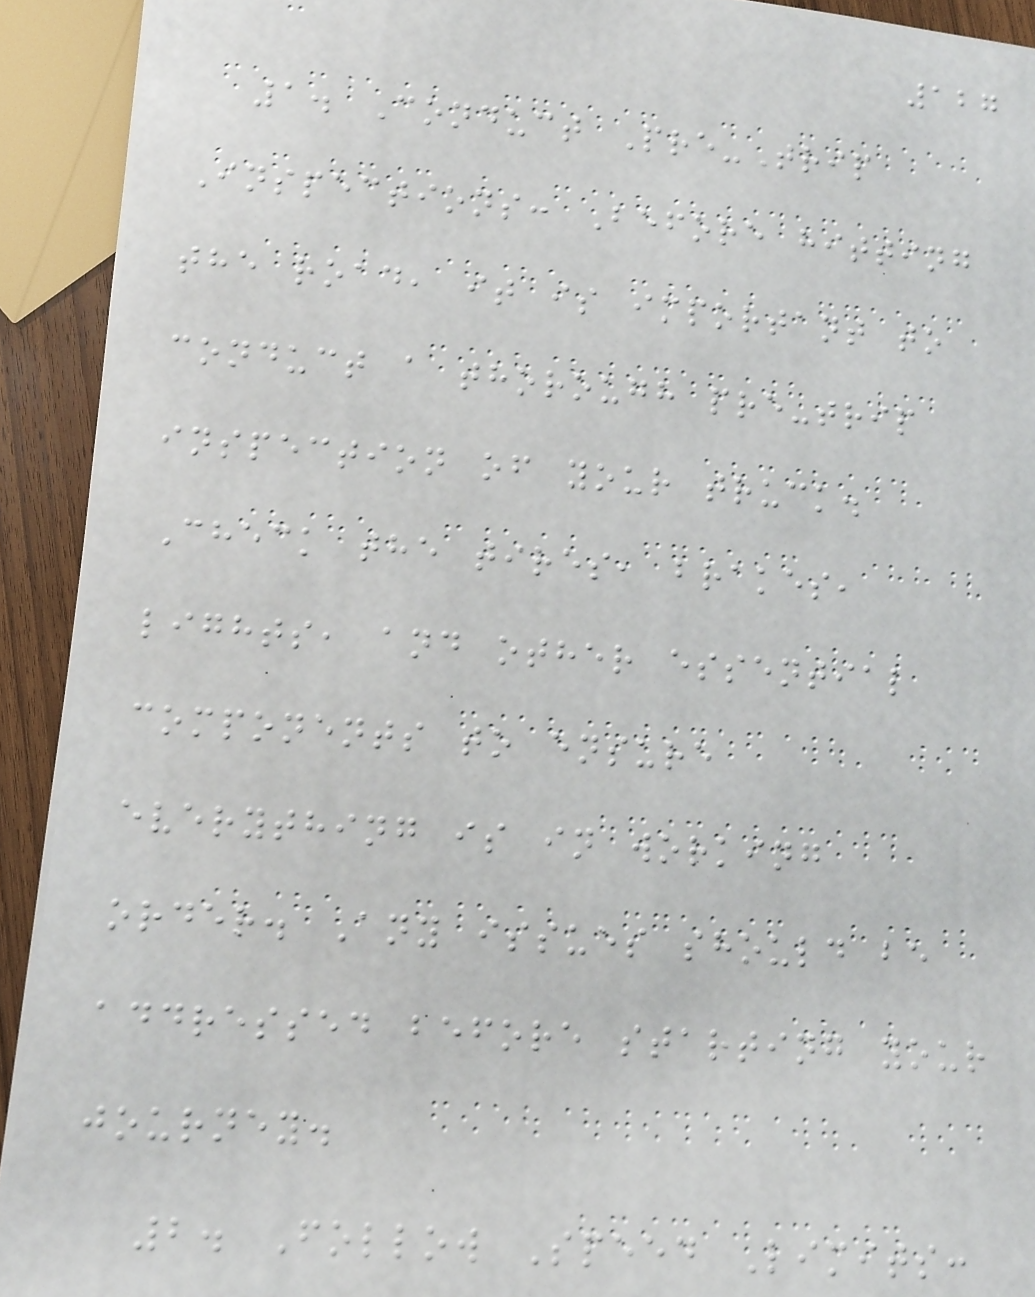127
1. Conduct Pre-Trip
Inspections: Before hitting
the road, it is important to
conduct a thorough pre-trip
inspection of your truck.
Check the tires, brakes,
lights, and other essential
components to ensure
everything is in working
order. Any issues should be
addressed before starting your
journey.
2. Follow Speed Limits:
